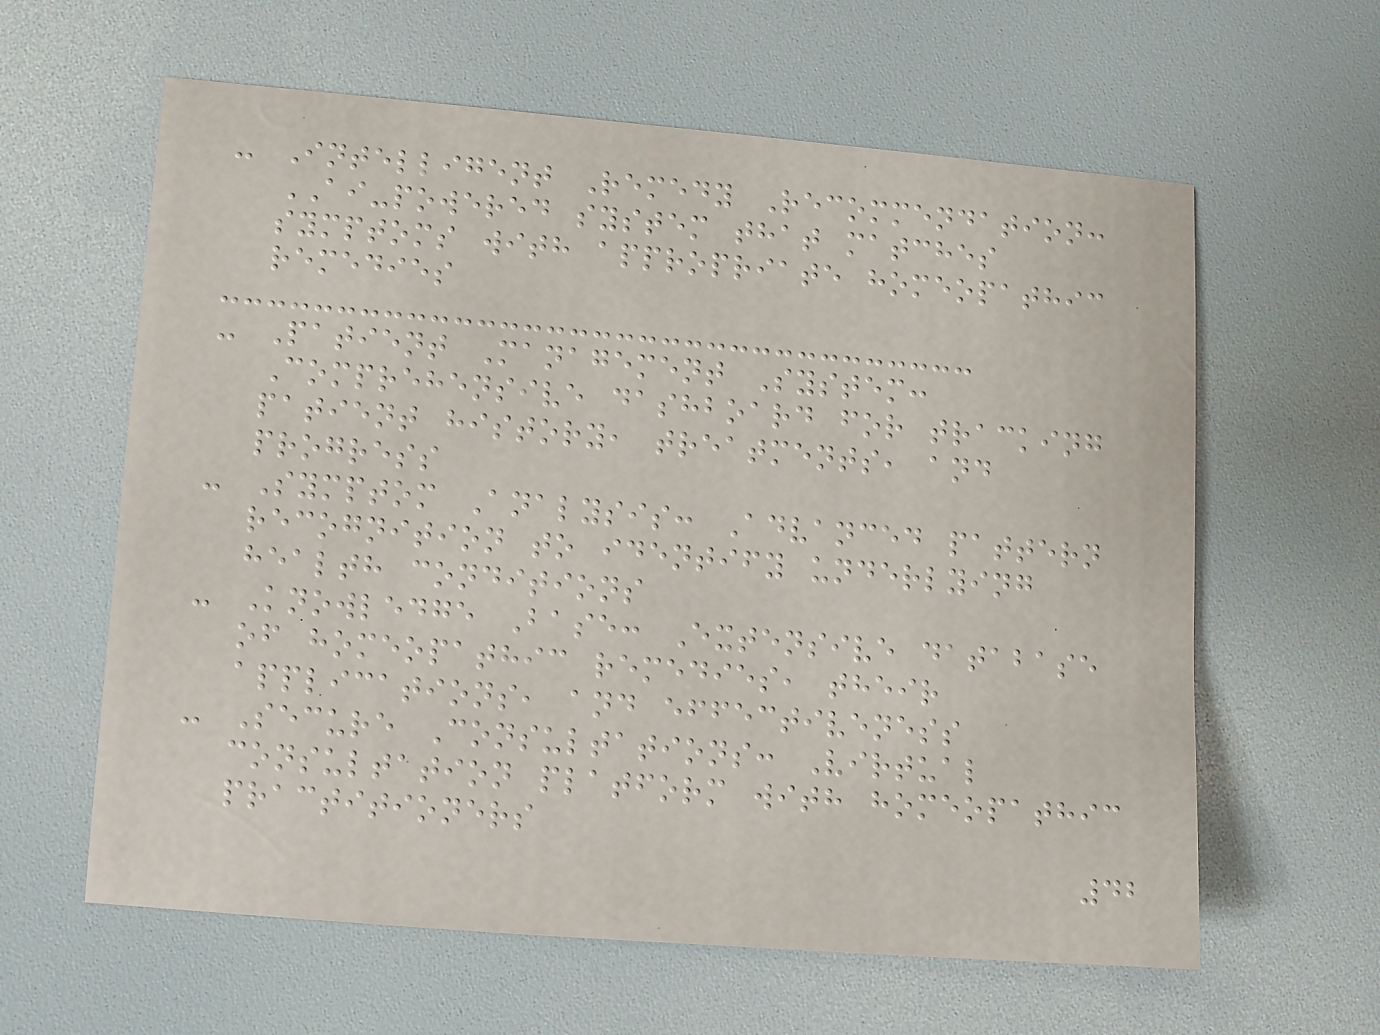- Intelligent Remedy Recommendation:
AI-powered system that matches
symptoms with appropriate homeopathic
remedies
- Patient Management System:
Comprehensive dashboard for tracking
patient history, treatments, and
progress
- Symptom Analysis: Advanced pattern
recognition to identify underlying
health conditions
- Knowledge Base: Extensive database
of homeopathic remedies, their
applications, and effectiveness
- Secure Consultations: Virtual
consultation platform with homeopathic
practitioners
42
